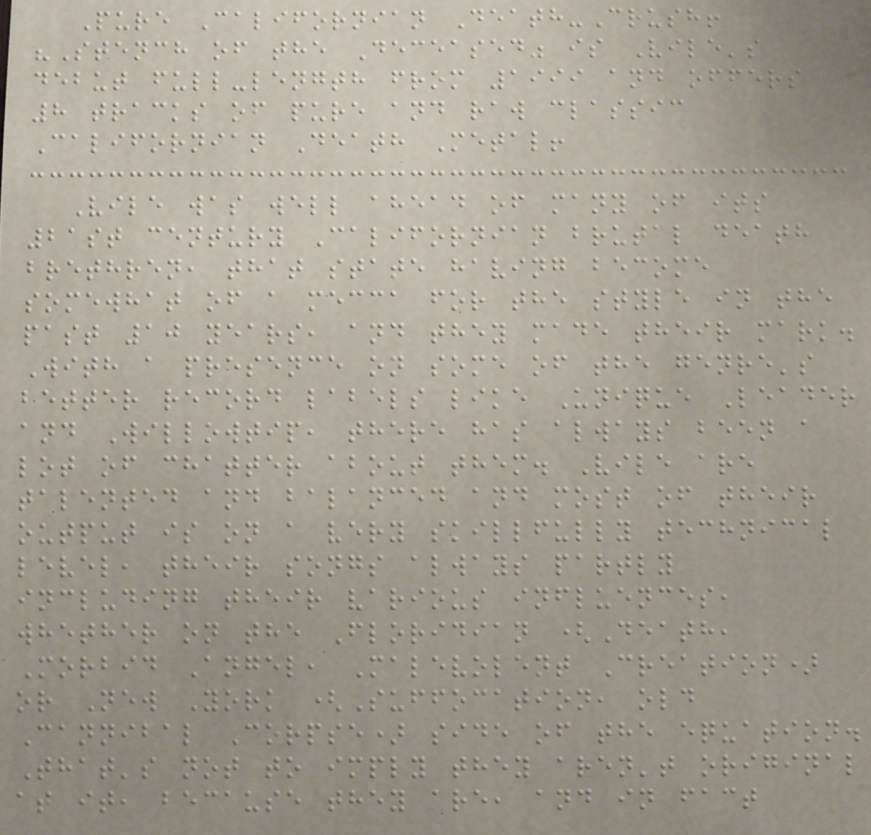Pure Californian Death-Crush!
"Stench of the Deceased" is Vile's
debut full-length from 1999 and offers
8 tracks of pure and raw classic
Californian Death Metal!
Vile was well ahead of many of its
21st century Californian brutal death
brethren, that state having become
somewhat of a mecca for the style in the
past 10 years, and they made their mark.
With a presence on some of the genre's
better record labels like Unique Leader
and Willowtip, there has always been a
lot of chatter about them. Vile are
talented and balanced and most of their
output is on a very skillfully technical
level, their songs always partly
including their various influences,
whether on the Floridian (Death,
Morbid Angel, Malevolent Creation)
or New York (Suffocation, old
Cannibal Corpse) side of the equation.
That's not to imply they aren't original
at it, because they are, and in fact
